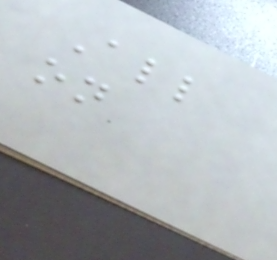All
on
